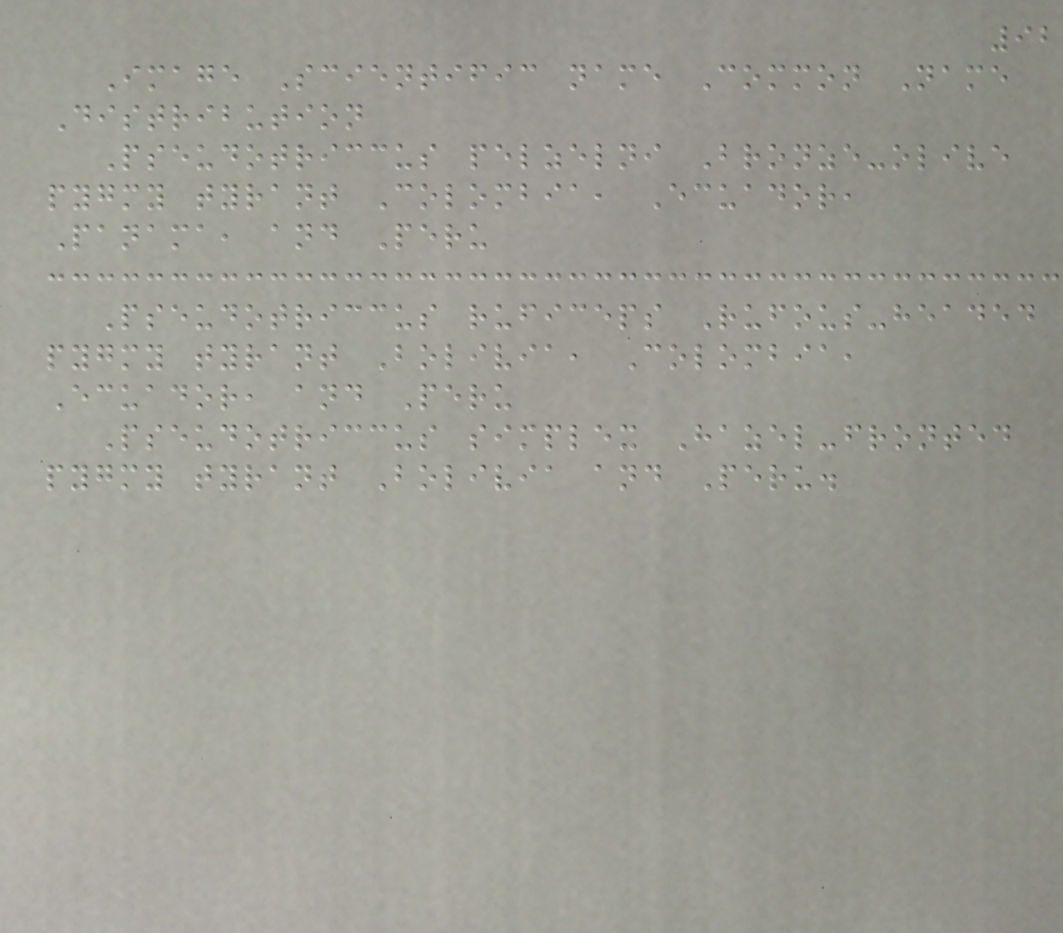92
Image Scientific name Common Name
Distribution
Pseudotriccus pelzelni Bronze-olive
pygmy tyrant Colombia, Ecuador,
Panama, and Peru
Pseudotriccus ruficeps Rufous-headed
pygmy tyrant Bolivia, Colombia,
Ecuador, and Peru
Pseudotriccus simplex Hazel-fronted
pygmy tyrant Bolivia and Peru.
